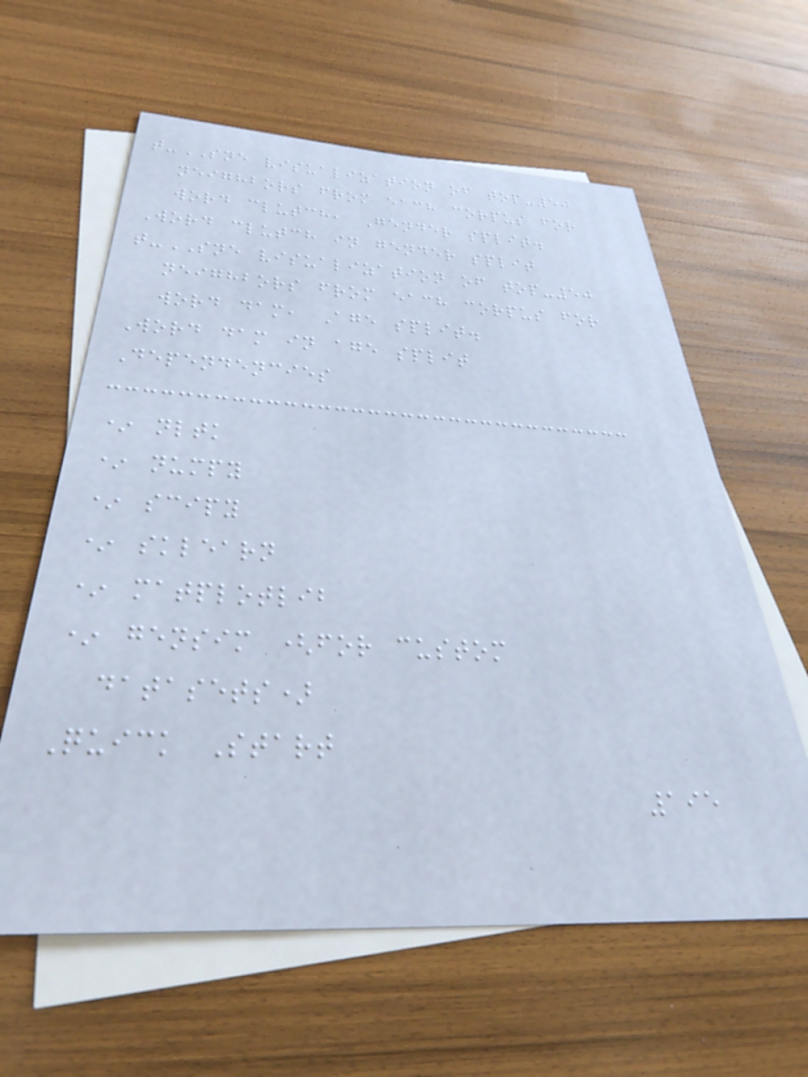t-SNE visualization of top-50
neighbors from each corpus for
word clutch, Gender split.
Word clutch in gender split
t-SNE visualization of top-50
neighbors from each corpus for
word dam, Age split.
Word dam in age split
Dependencies
* nltk
* numpy
* scipy
* sklearn
* matplotlib
* gensim (for custom
datasets)
Quick Start
195
